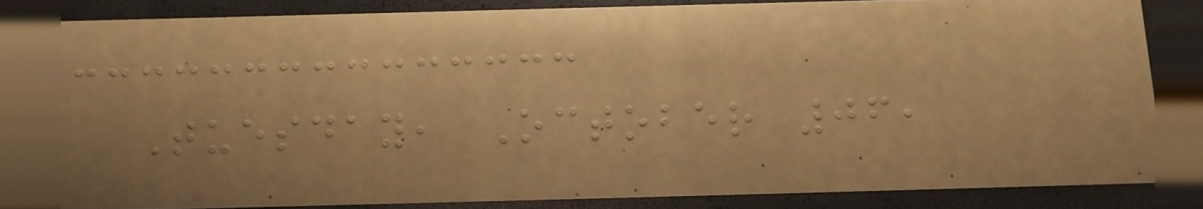Tuesday, October 06,
